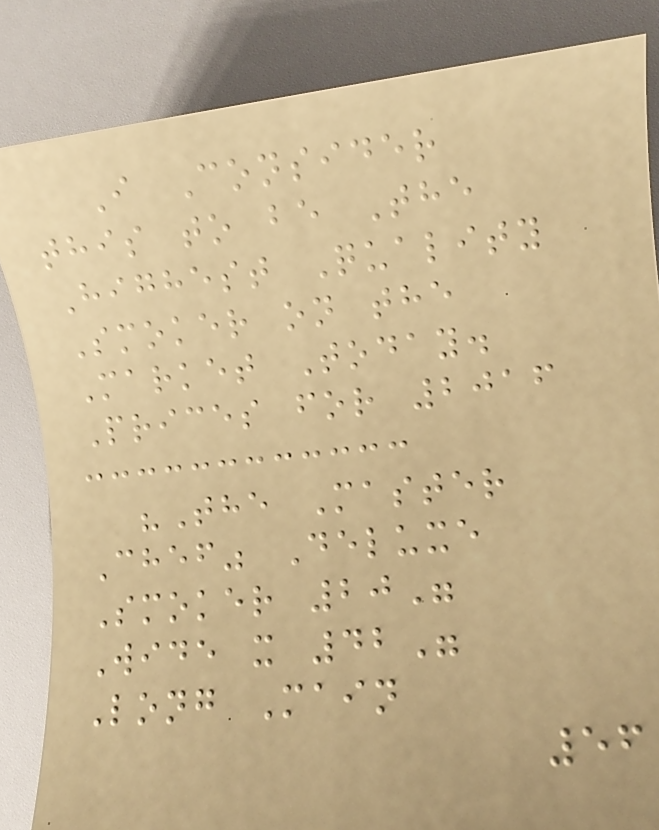I Consider
this to be The
Highest Quality
Smoker on the
Market Today.
Prices for 2016
"The Master
Chef" Deluxe
Smoker 20"
Wide x 42"
Long Main
56
